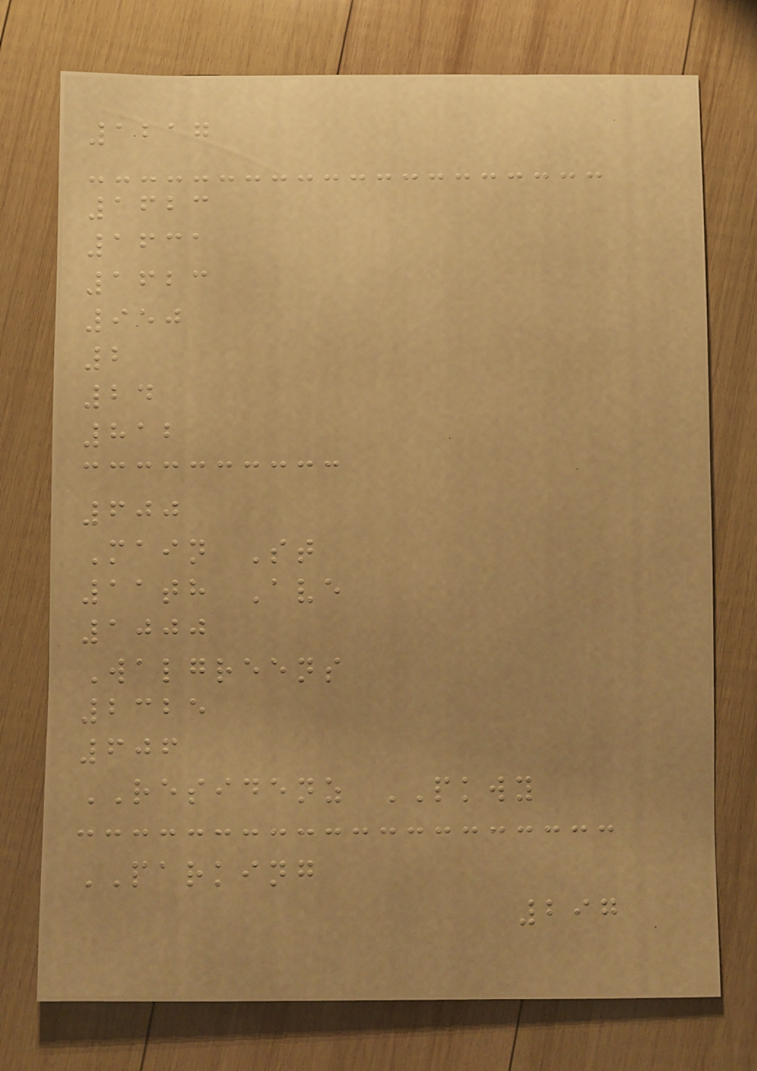1217
1623
1631
1623
950
2
24
812
600
Main St
11th Ave
1000
Walgreens
2325
606
RESIDENZ PKWY
PARKING
297
